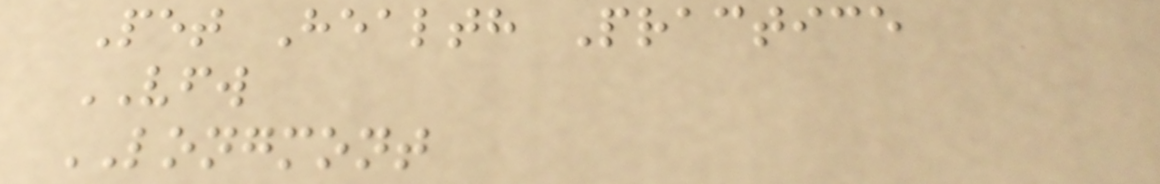Pet Health Practice
VFW
LONGMONT
